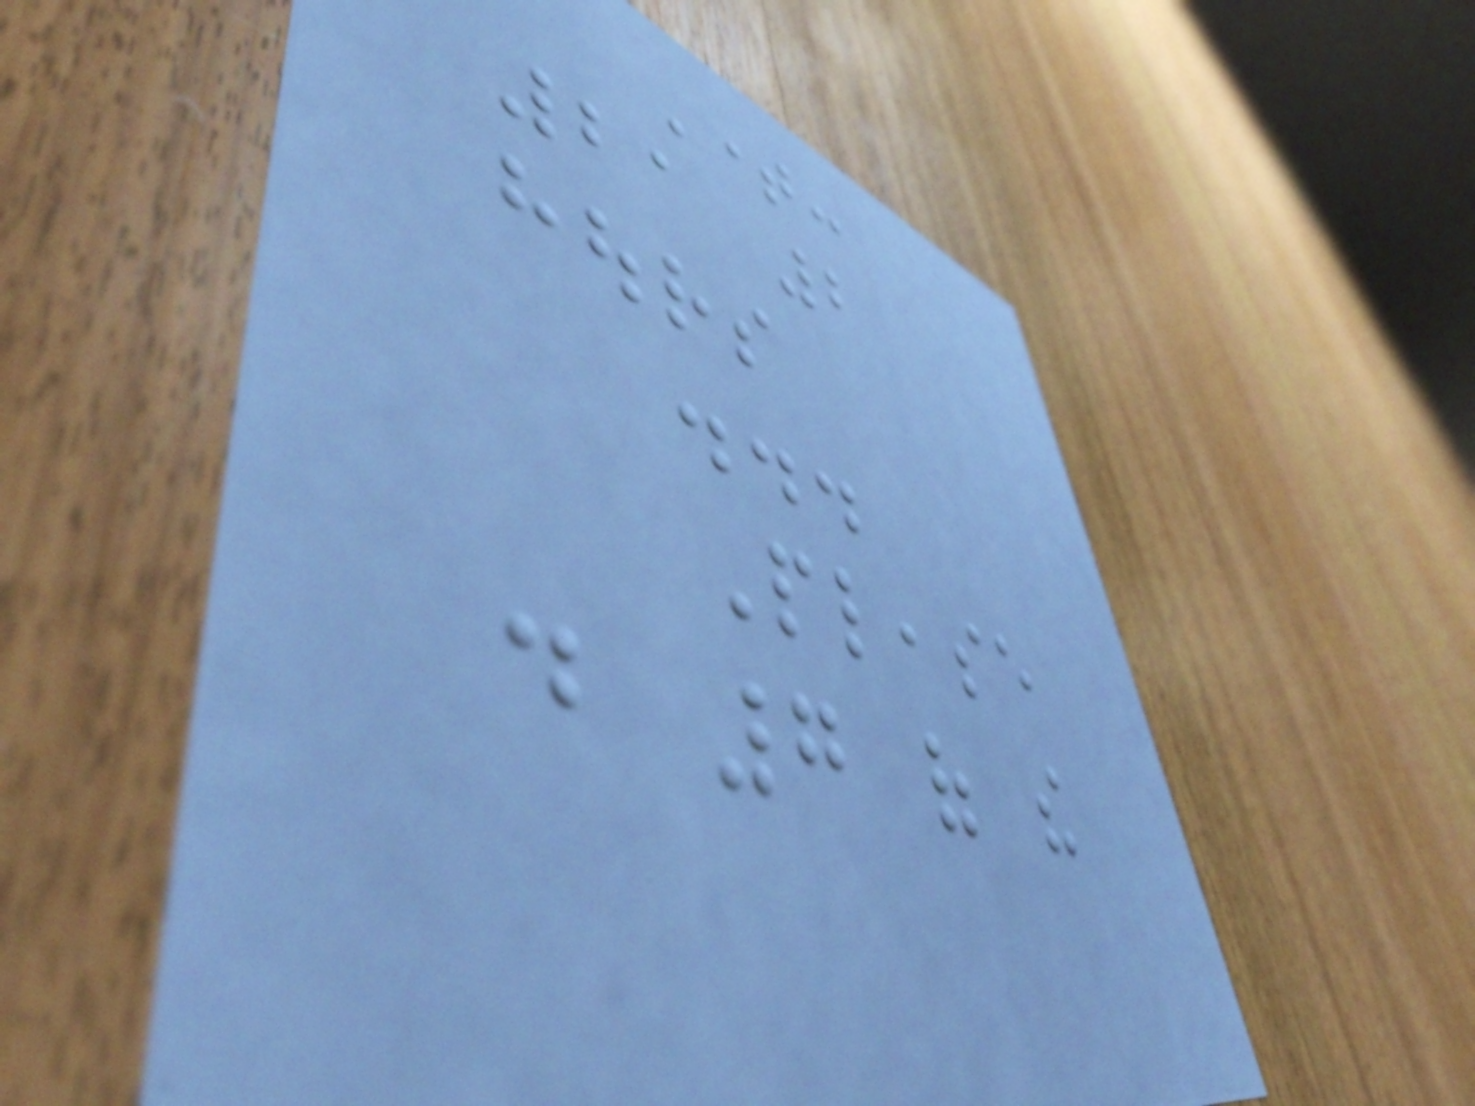Time:
21 2
hours
...
Please
do 7 of the
